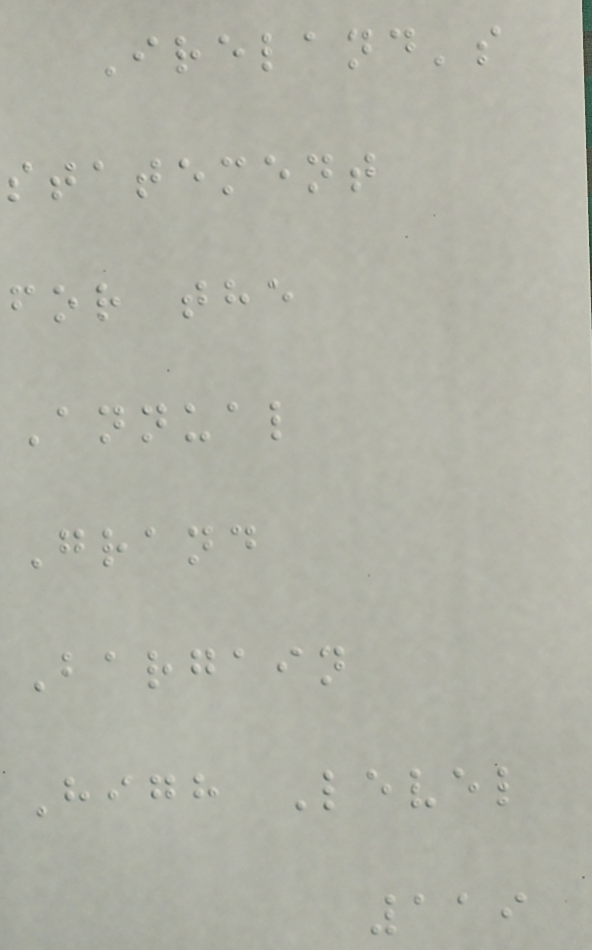Ireland's
statement
for the
Annual
Grand
Bargain
High Level
119
